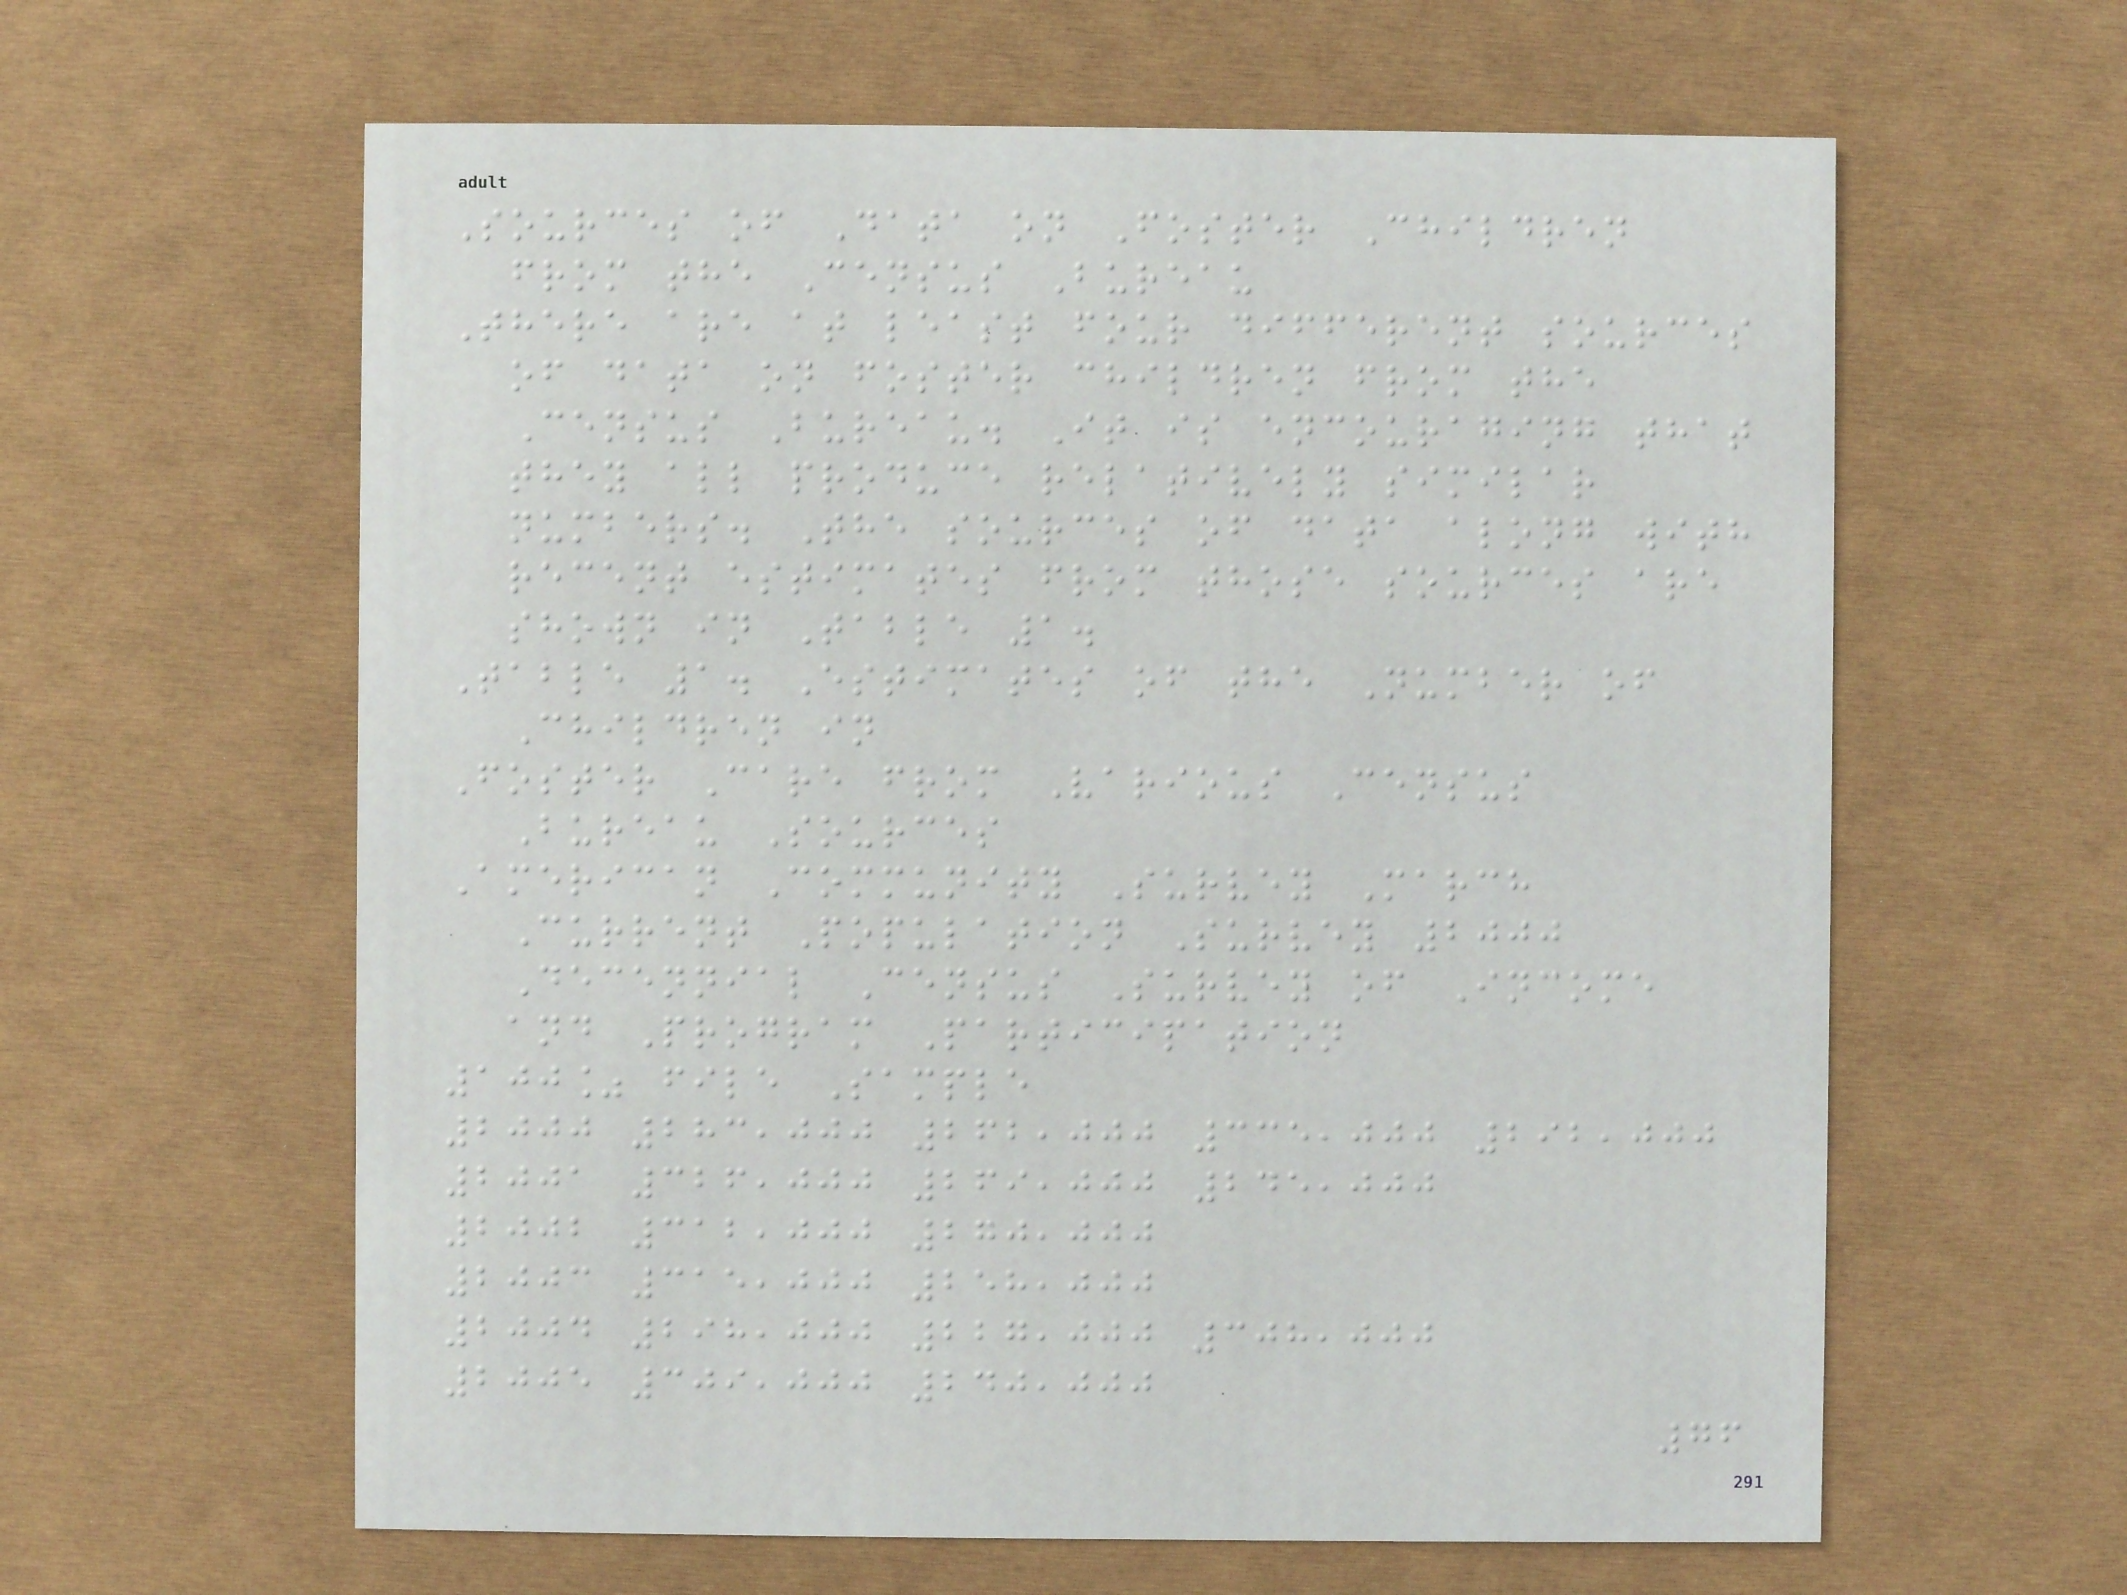Sources of Data on Foster Children
from the Census Bureau
There are at least four different sources
of data on foster children from the
Census Bureau. It is encouraging that
they all produce relatively similar
numbers. The sources of data along with
recent estimates from those sources are
shown in Table 1.
Table 1. Estimates of the Number of
Children in
Foster Care from Various Census
Bureau Sources
American Community Survey March
Current Population Survey 2000
Decennial Census Survey of Income
and Program Participation
100% file Sample
2000 283,000 262,000 335,000 292,000
2001 326,000 269,000 245,000
2002 312,000 270,000
2003 315,000 258,000
2004 298,000 227,000 308,000
2005 309,000 240,000
76
